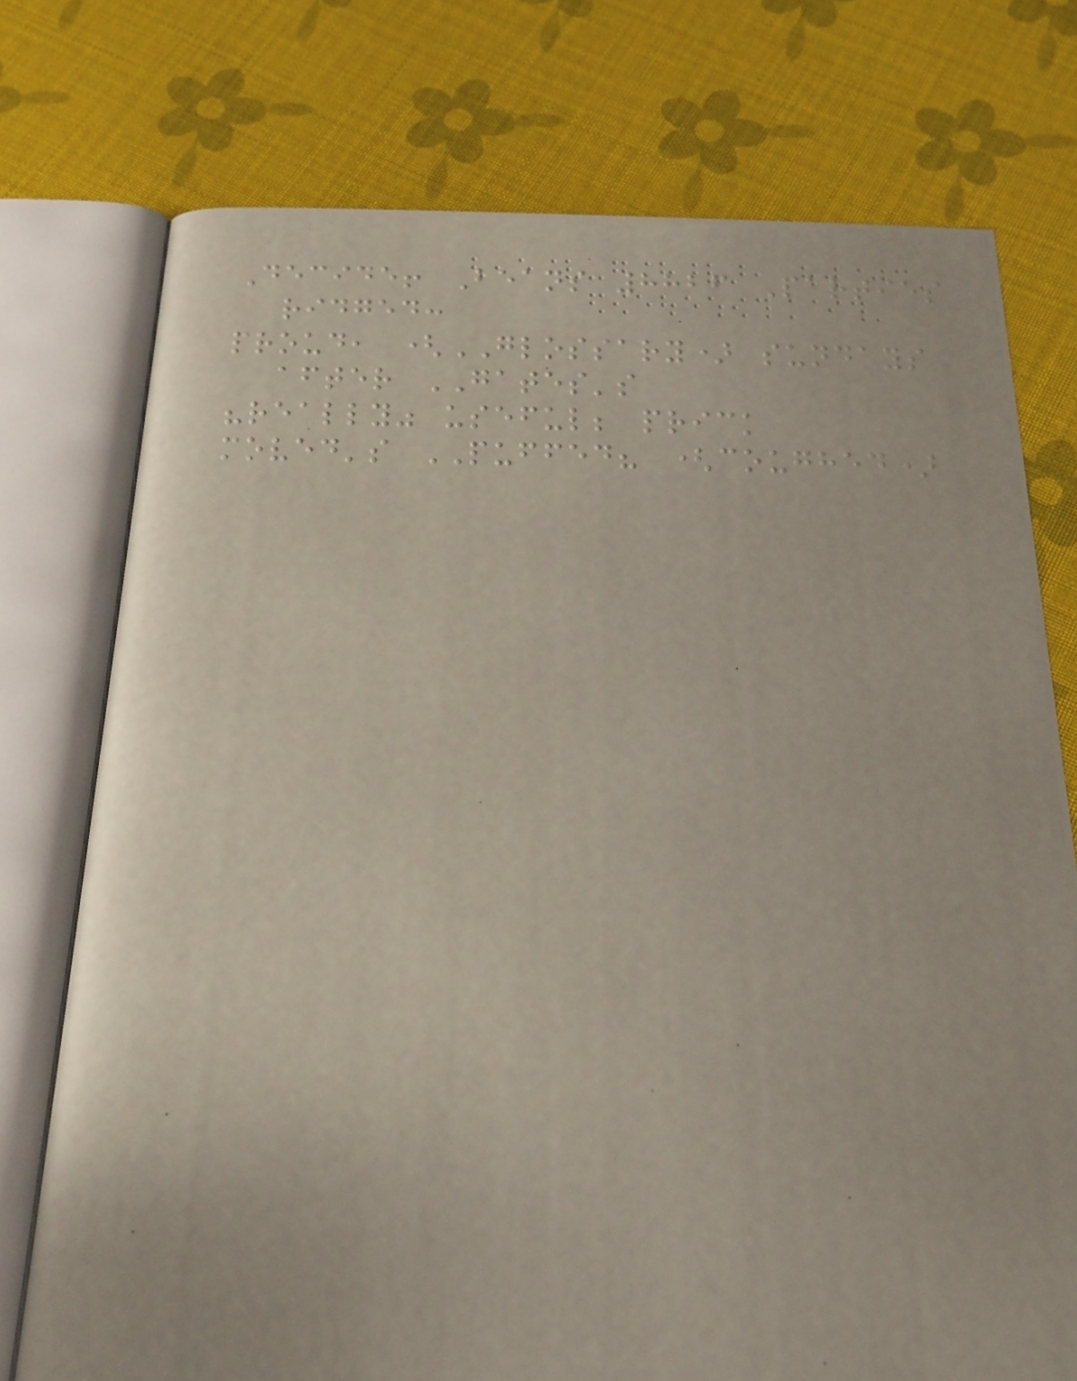Decide! Beans 8826 Parties
ridged:
proud, (GLOSSARY) sundays
after GATES's
"really" useful; prick
moved's PUFFED? (coughed)
